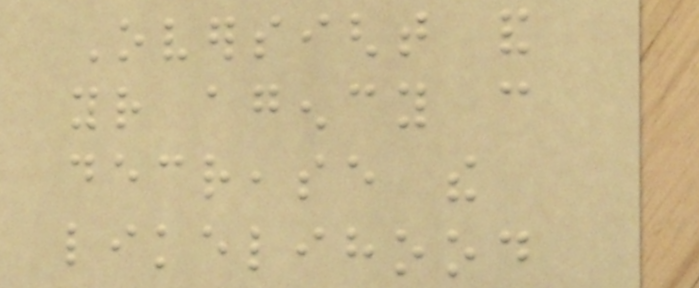Oversight and
your agency can
decrease the
likelihood
